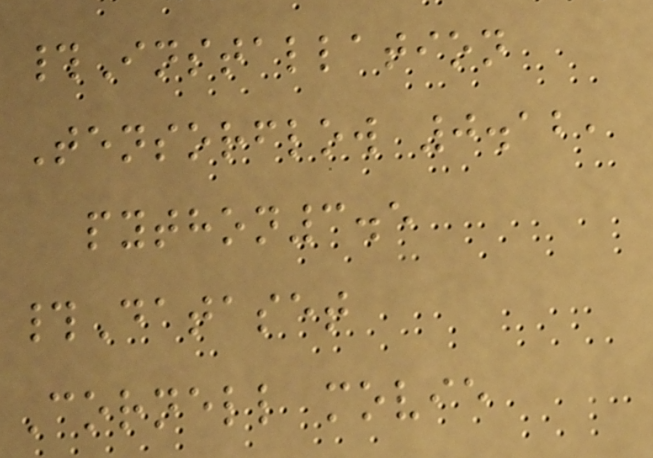#Installation
Tensorflow 0.12,
python3.5
#Dataset
Cornell movie
